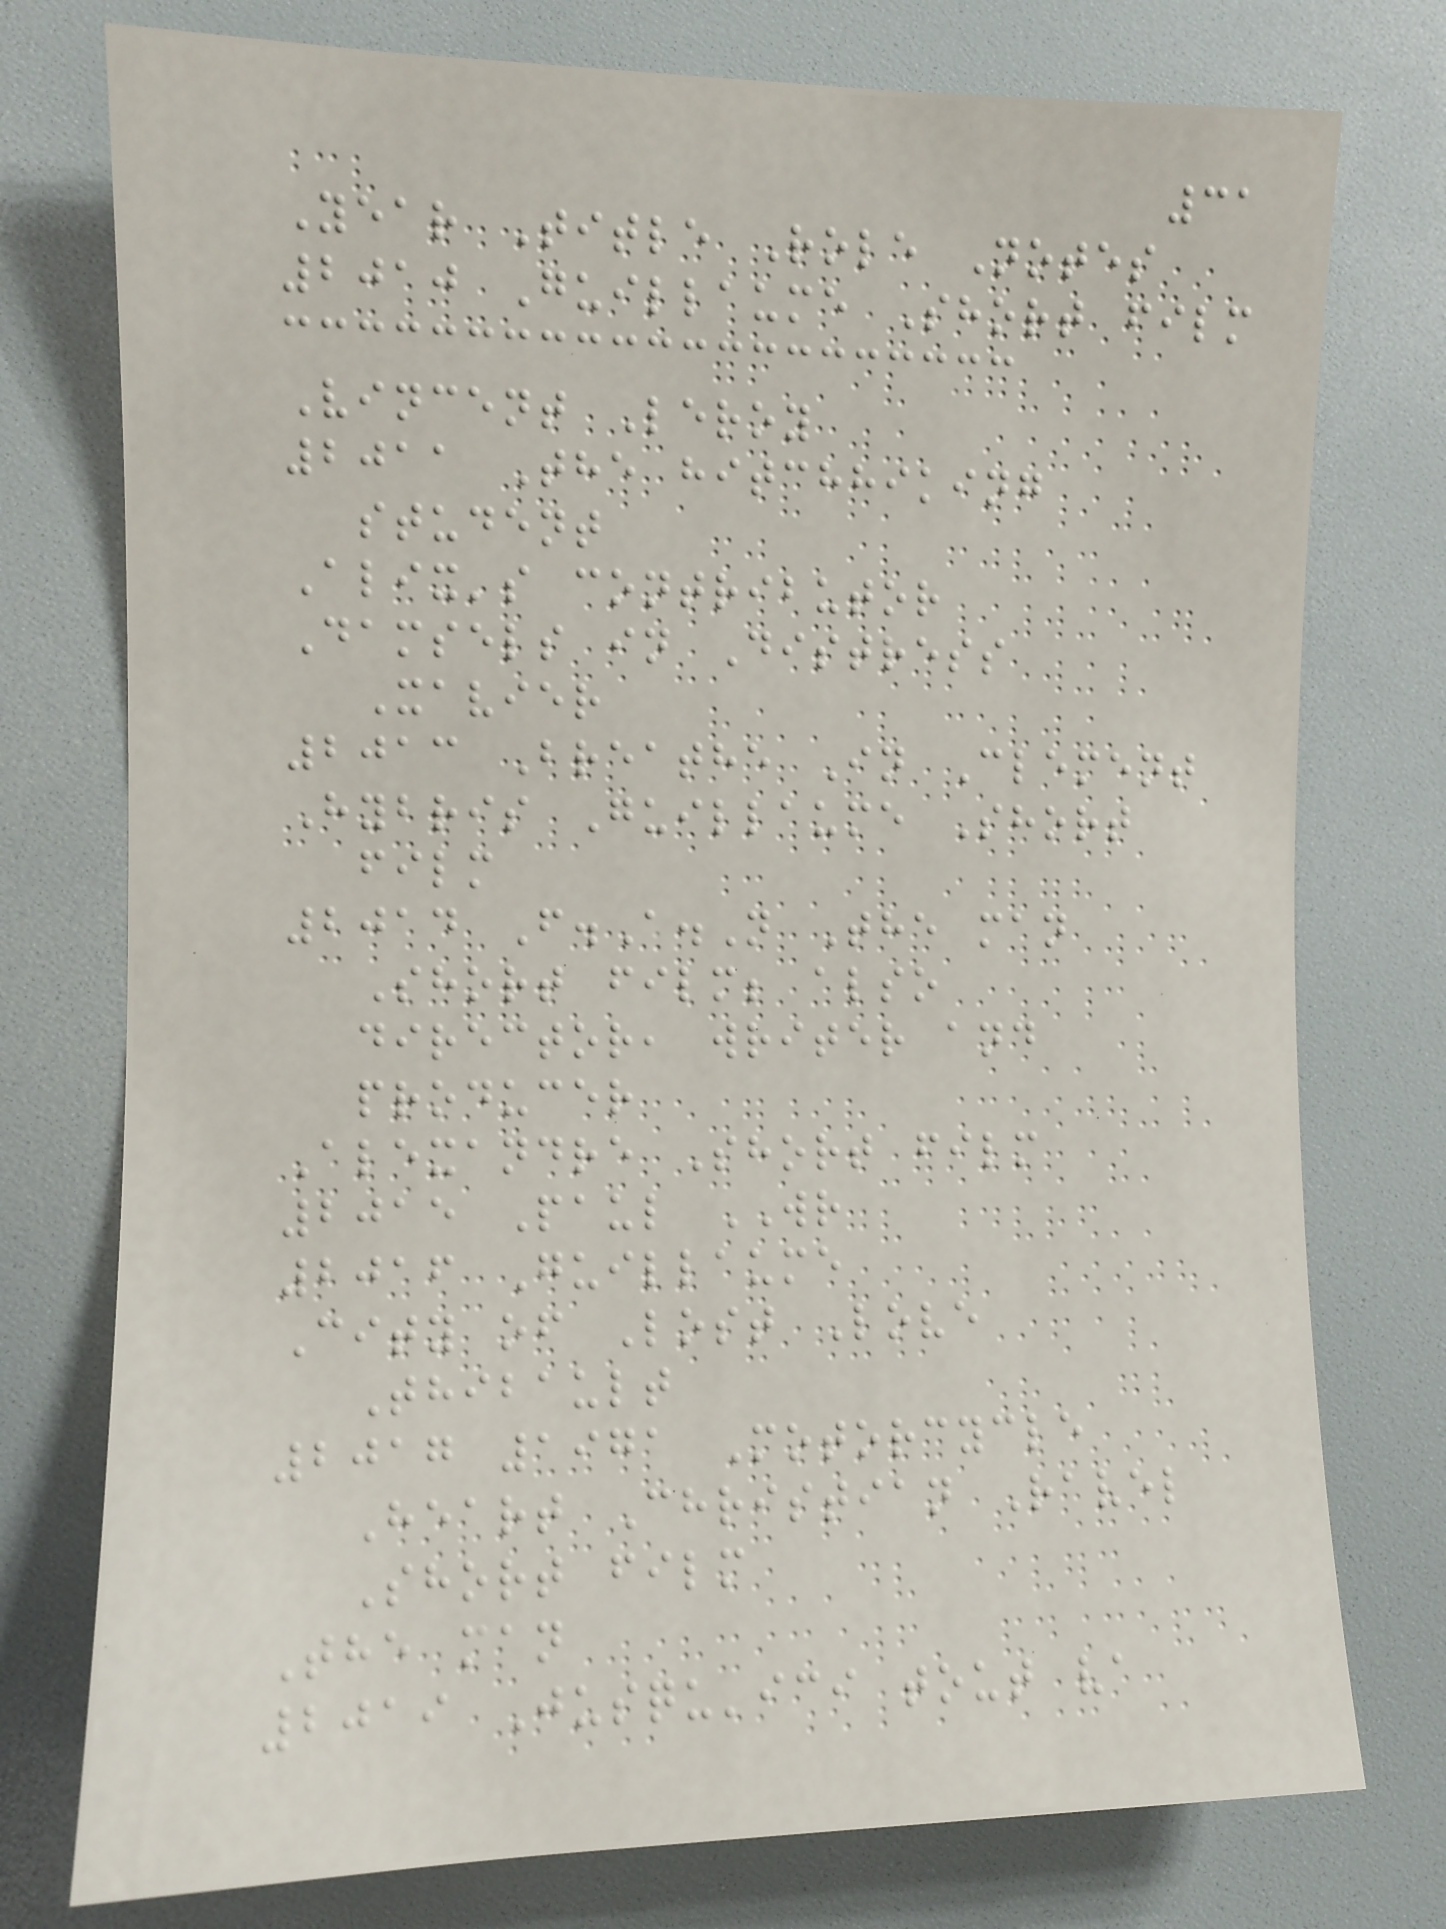31
Year Title Role Notes
2010 Guillaume Short film
Vincent Leroy
2011 The hitchhiking
student
Alix's contributor
Damsels in Distress
Xavier
2013 Breathe In Clement
Hybris Guillaume Short
film
2014 F.A.N The man
Short film; also
director, writer and
producer
Alexandre Short film
2015 Paul WR
2016 Guillaume
City of Lost Love
Thibault
2017 1971 Motorcycle
Heart Christian Ravel
Short film
The man
2019 Jusqu'ici tout va
